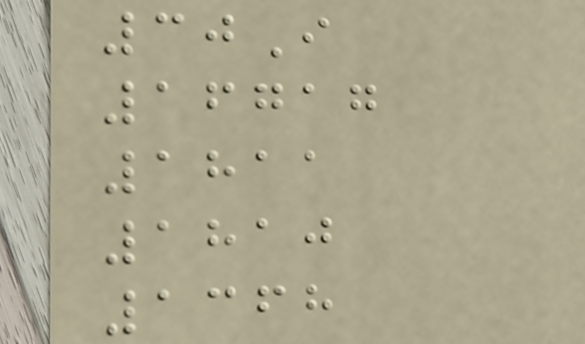30I
16717
1811
1810
1368
